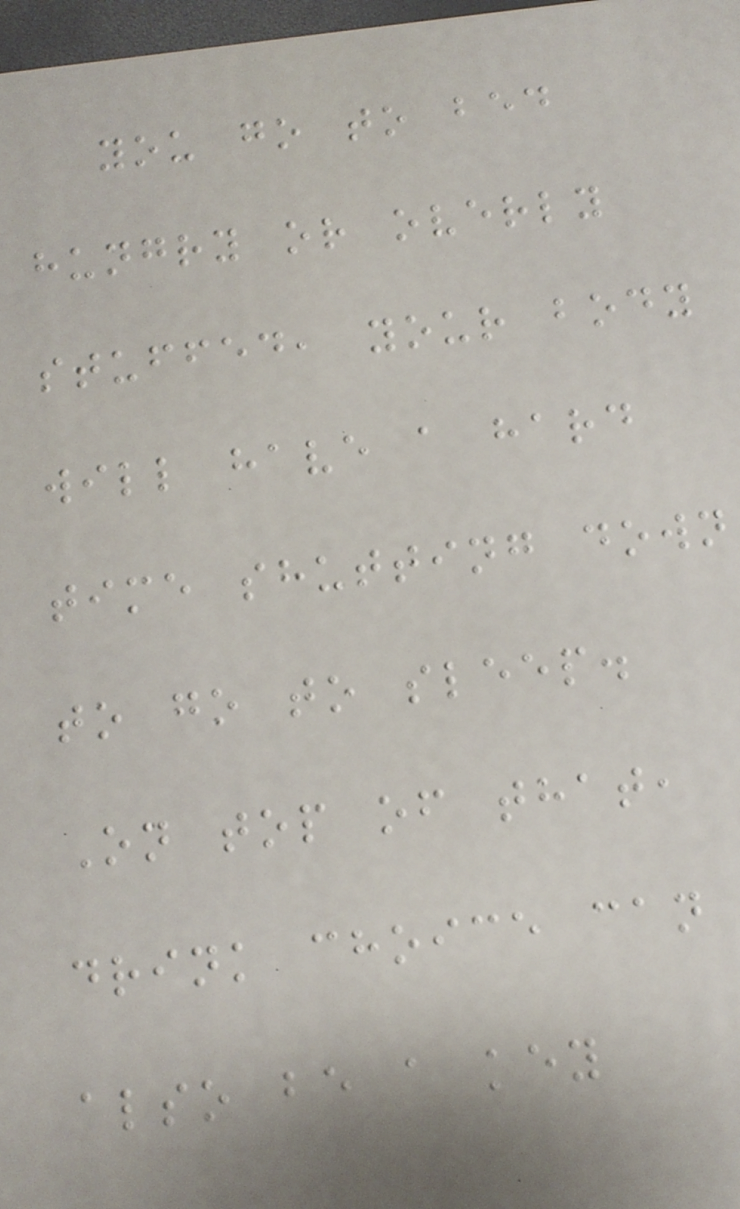you go to bed
hungry or overly
stuffed, your body
will have a hard
time shutting down
to go to sleep.
On top of that,
drink choice can
also be a key
